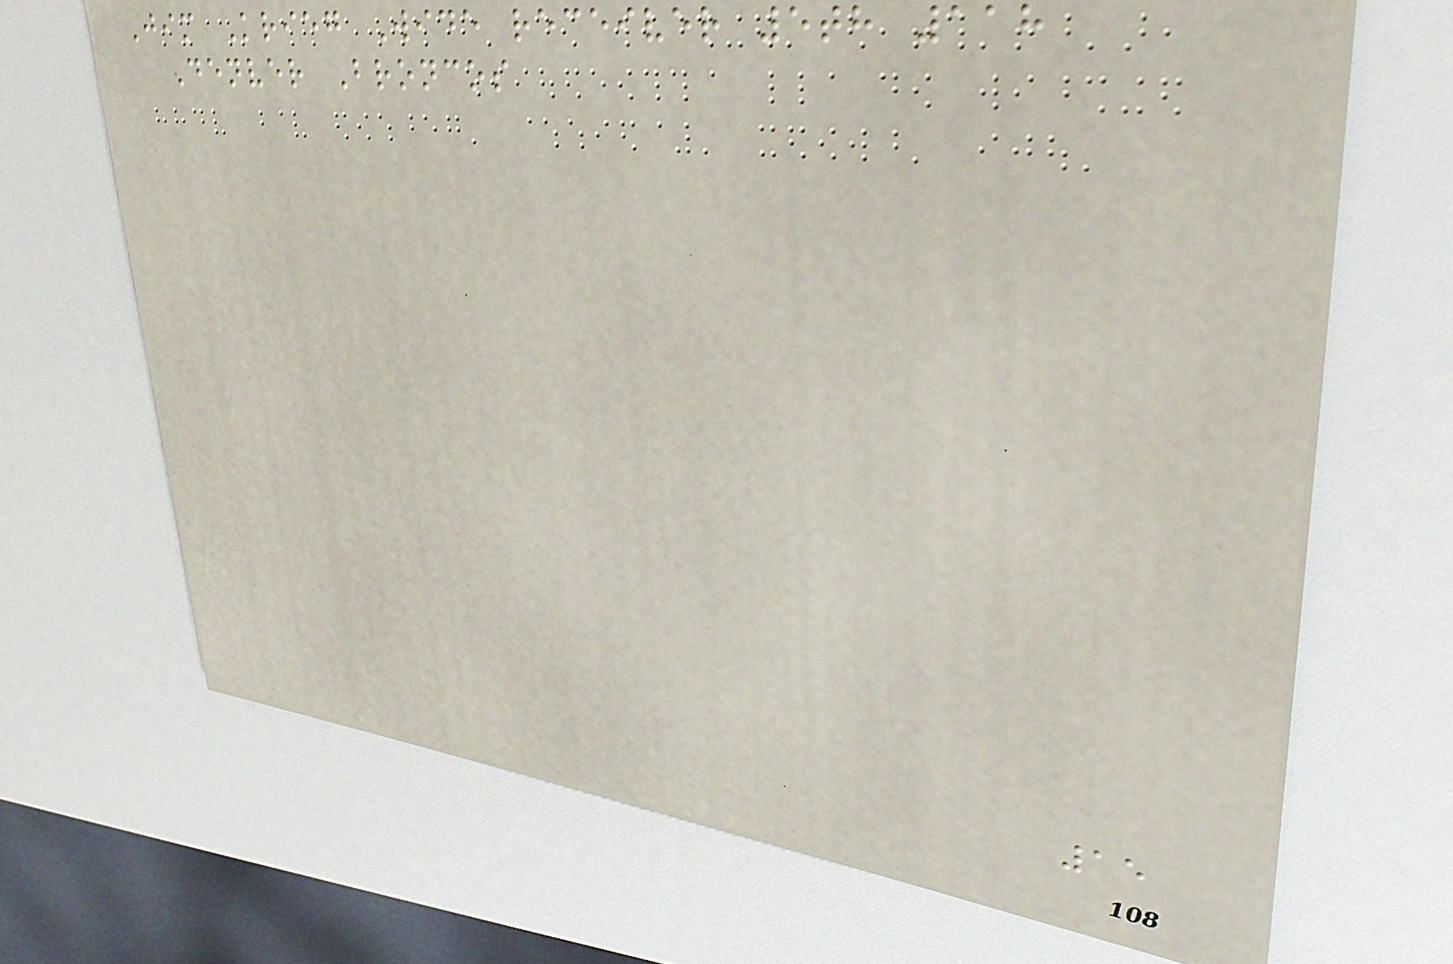Jim Krieg Wide receiver 5th 118
Denver Broncos
15
